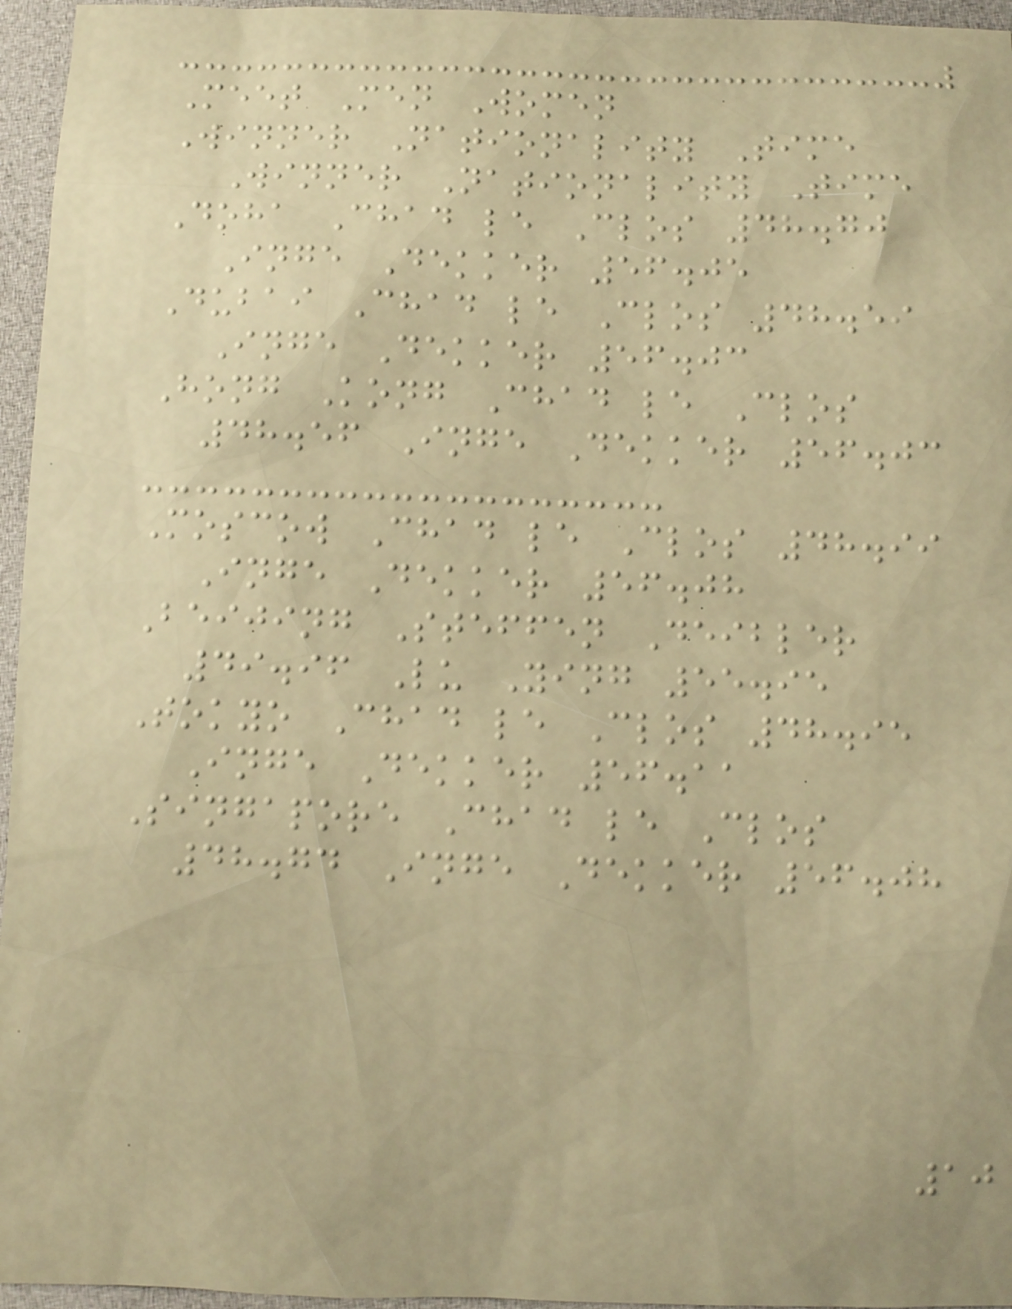Meet Men Women
Winner Nationality Time
Winner Nationality Time
Doha Chad le Clos 48.70
Inge Dekker 56.05
Dubai Chad le Clos 48.59
Inge Dekker 56.03
Hong Kong Chad le Clos
48.56 Inge Dekker 56.03
Moscow Chad le Clos 48.99
Inge Dekker 56.08
Beijing Steffen Deibler
49.96 Lu Ying 55.95
Tokyo Chad le Clos 48.95
Inge Dekker 56.11
Singapore Chad le Clos
48.74 Inge Dekker 56.08
10
